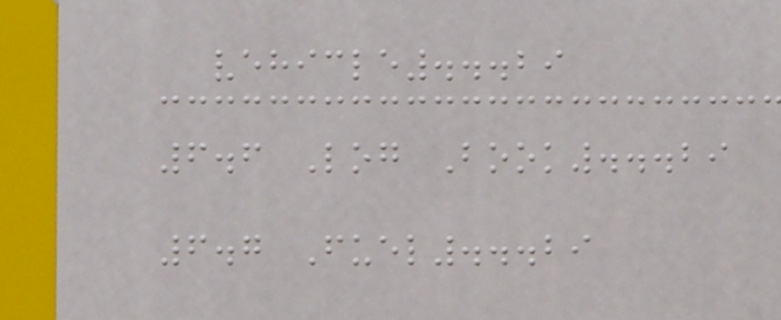vehicle...29
6.6 Log Book...29
6.7 Fuel...29
